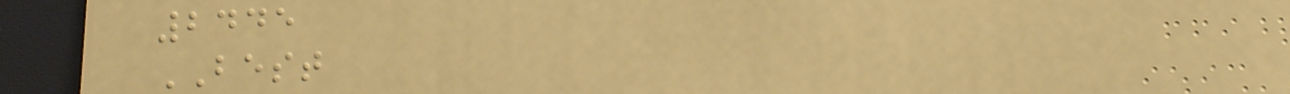2445
BEST
